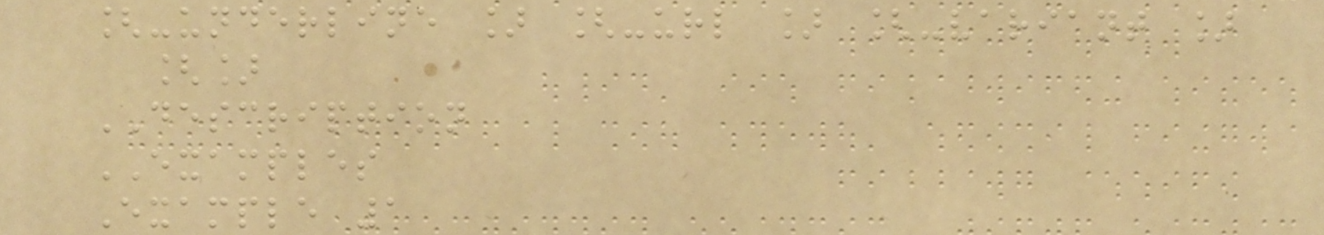[-underline ] [-url ] [-variant ]
[]
DESCRIPTION
EXAMPLES
Example 1
